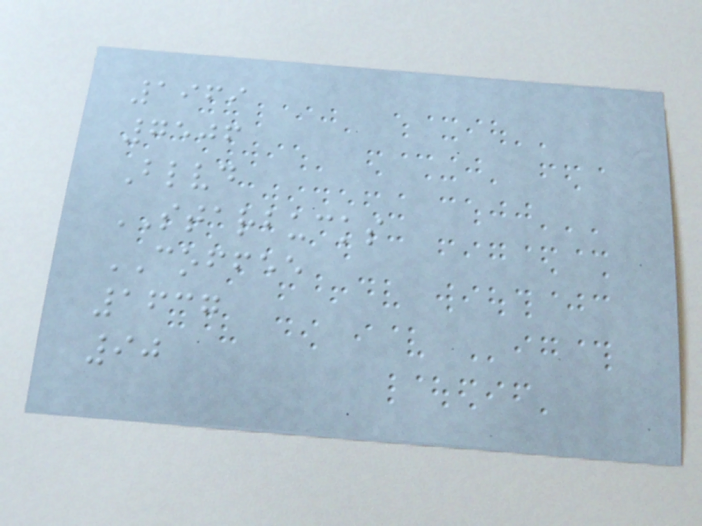1969
7506
Blvd
STARBUCKS
COFFEE
1637
90
